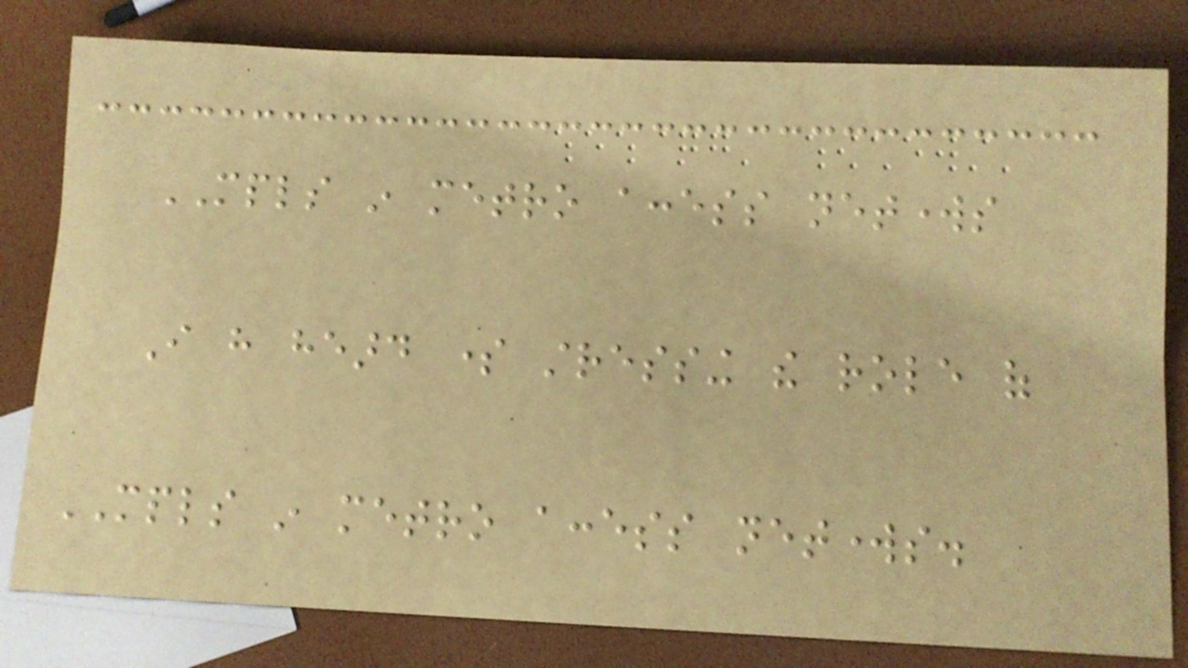MPLS in metro access networks
I have heard some stressing the role of
MPLS in metro access networks.
